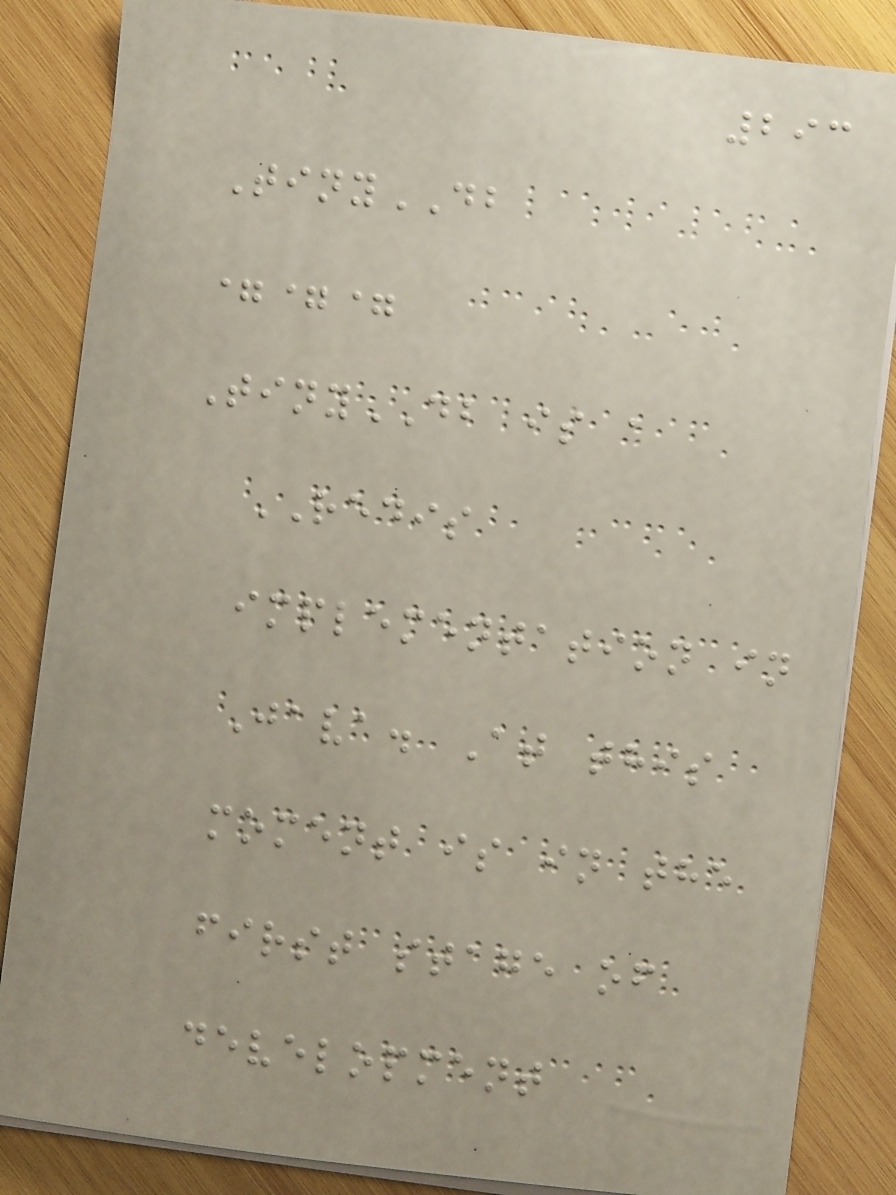293
TinyDB
===
TinyDB is a
REDIS
implementation in
Java. At this
moment is in the
first stage of
development
